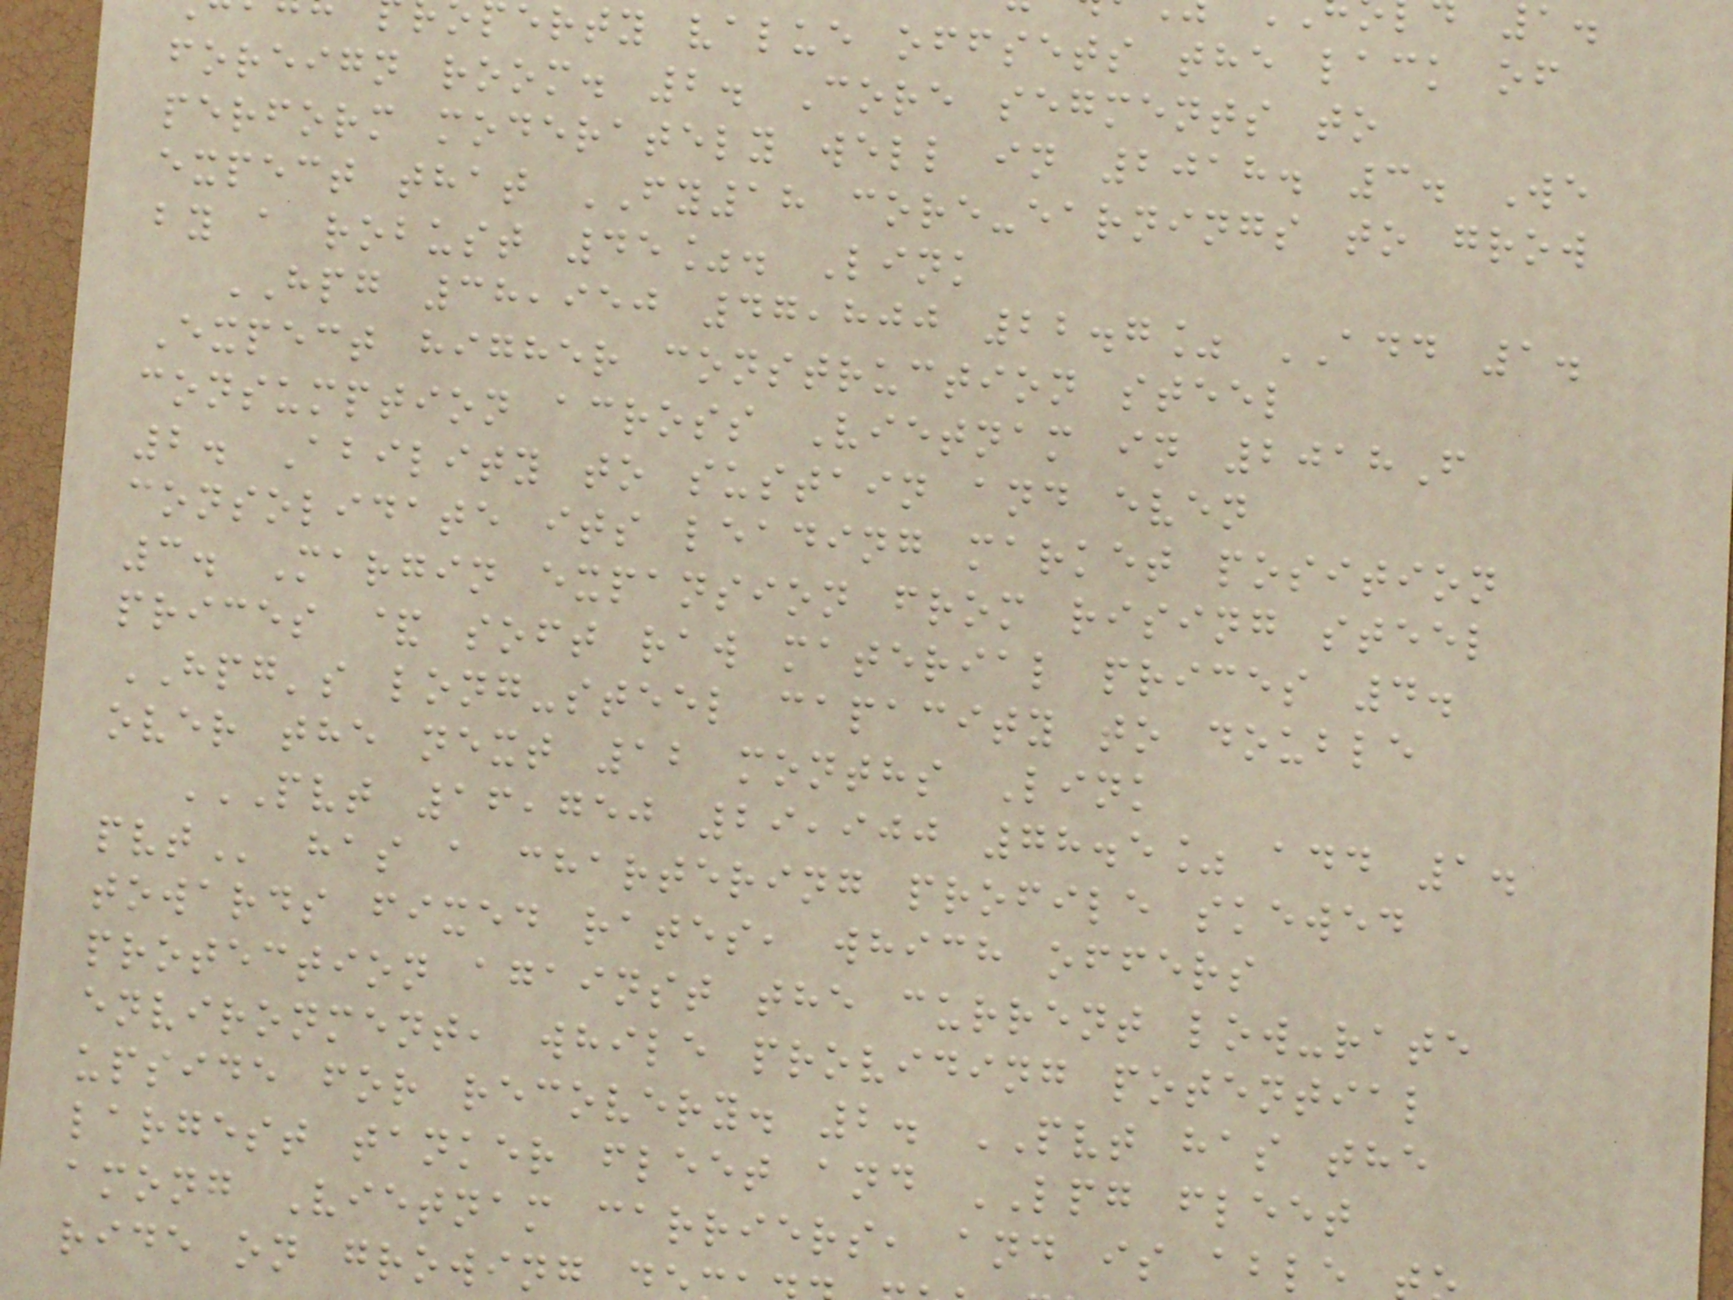perty value offsets the lack of
foreign room. 2. Core segments to
perform moderately well in 2018. 3. We
expect that FY18 core-earnings to grow
by a robust 45%. Link
HPG 38,950 47,800 22.7% ADD 1.
Expect higher construction steel
consumption across Vietnam in 2018F
2. Ability to sustain and even
consolidate its leading market position
3. Margin expansion from rising steel
prices & soft raw material prices 4.
HPG's long-steel capacity to double
over the next 12 months Link
PVT 16,750 29,900 78.5% ADD 1.
has a chartering profile skewed
towards fixed rates, which offers
protection against the current low-rate
environment, while providing potential
upside for recovery. 2. PVT has the
largest tanker fleet and LPG fleet
among Vietnam carriers, and is able
ride on growing
